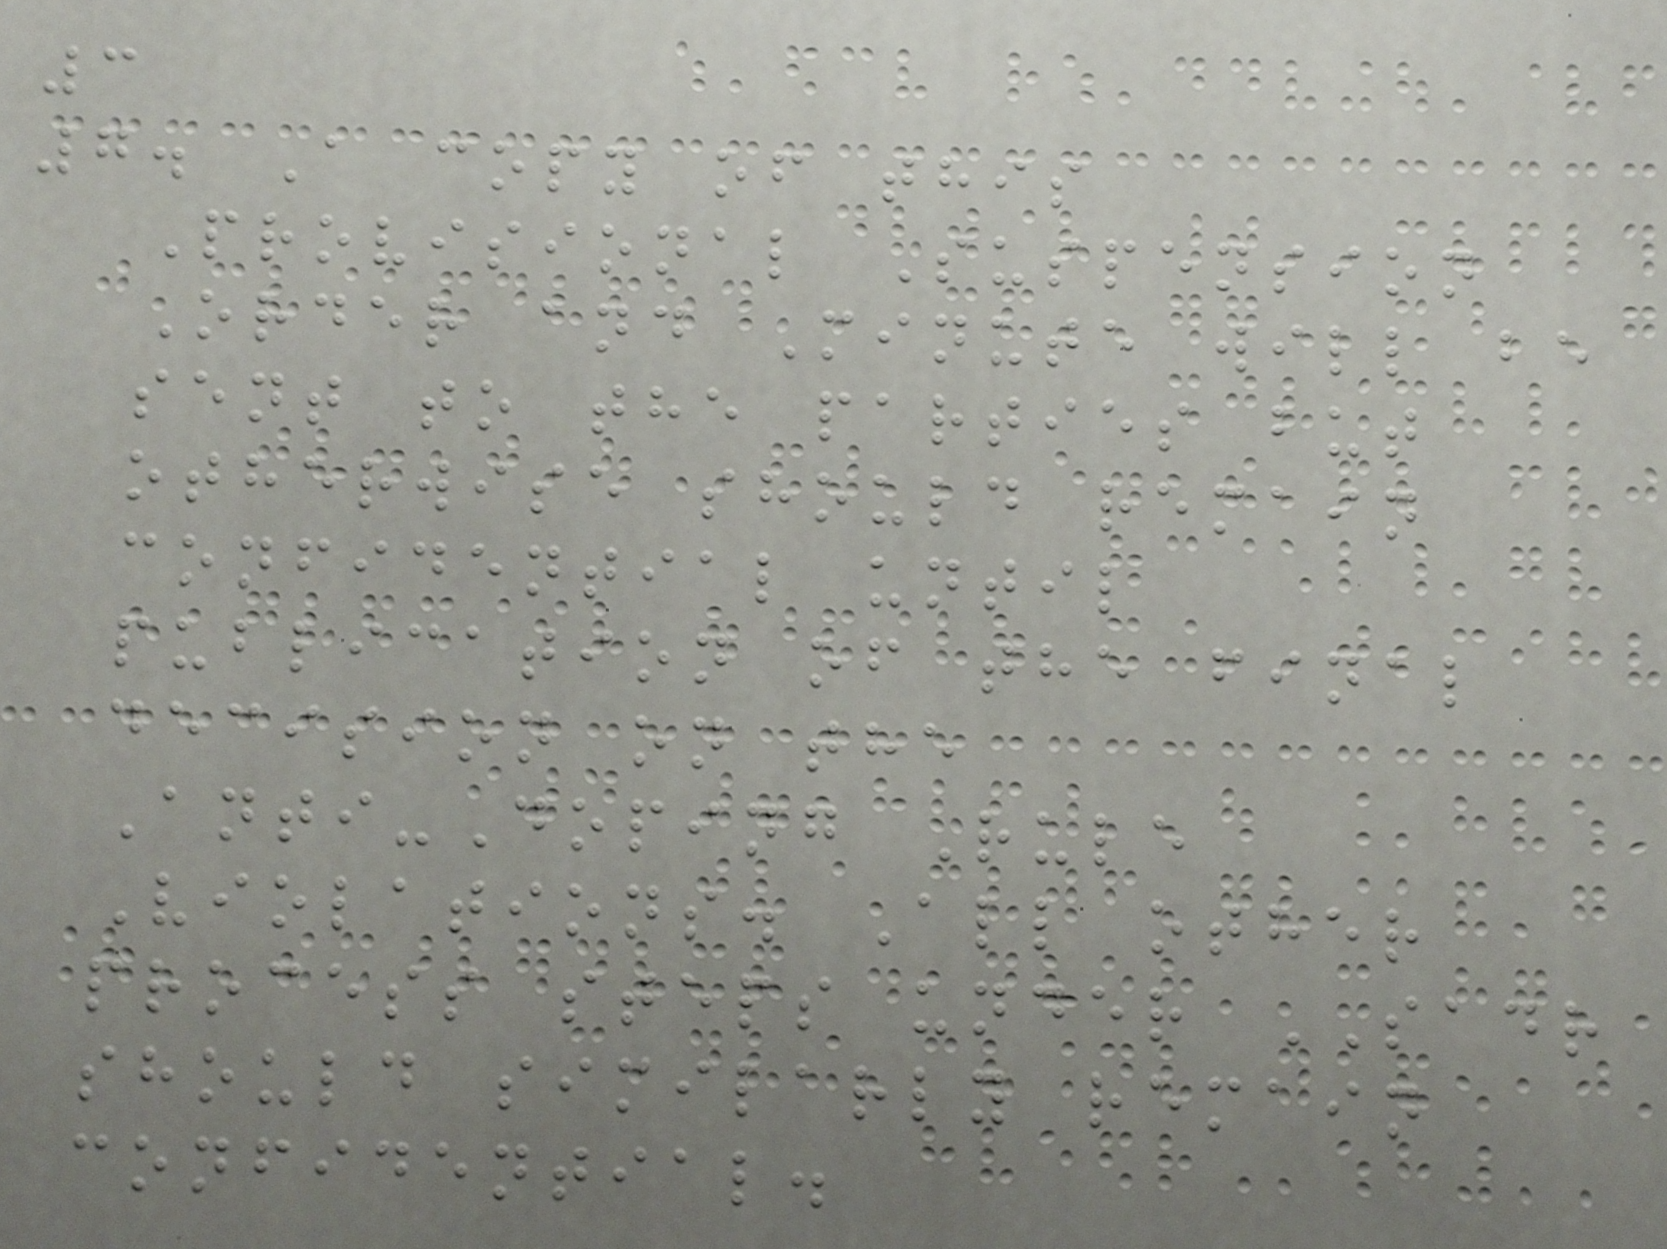3
7. A copy of this
Provisional Suspension
Order and Minute will be
sent to the parties but
otherwise should remain
confidential until
publication of the final
decision on the
Anti-Doping Rule
Violations. All other
process steps under SADR
should similarly remain
confidential.
